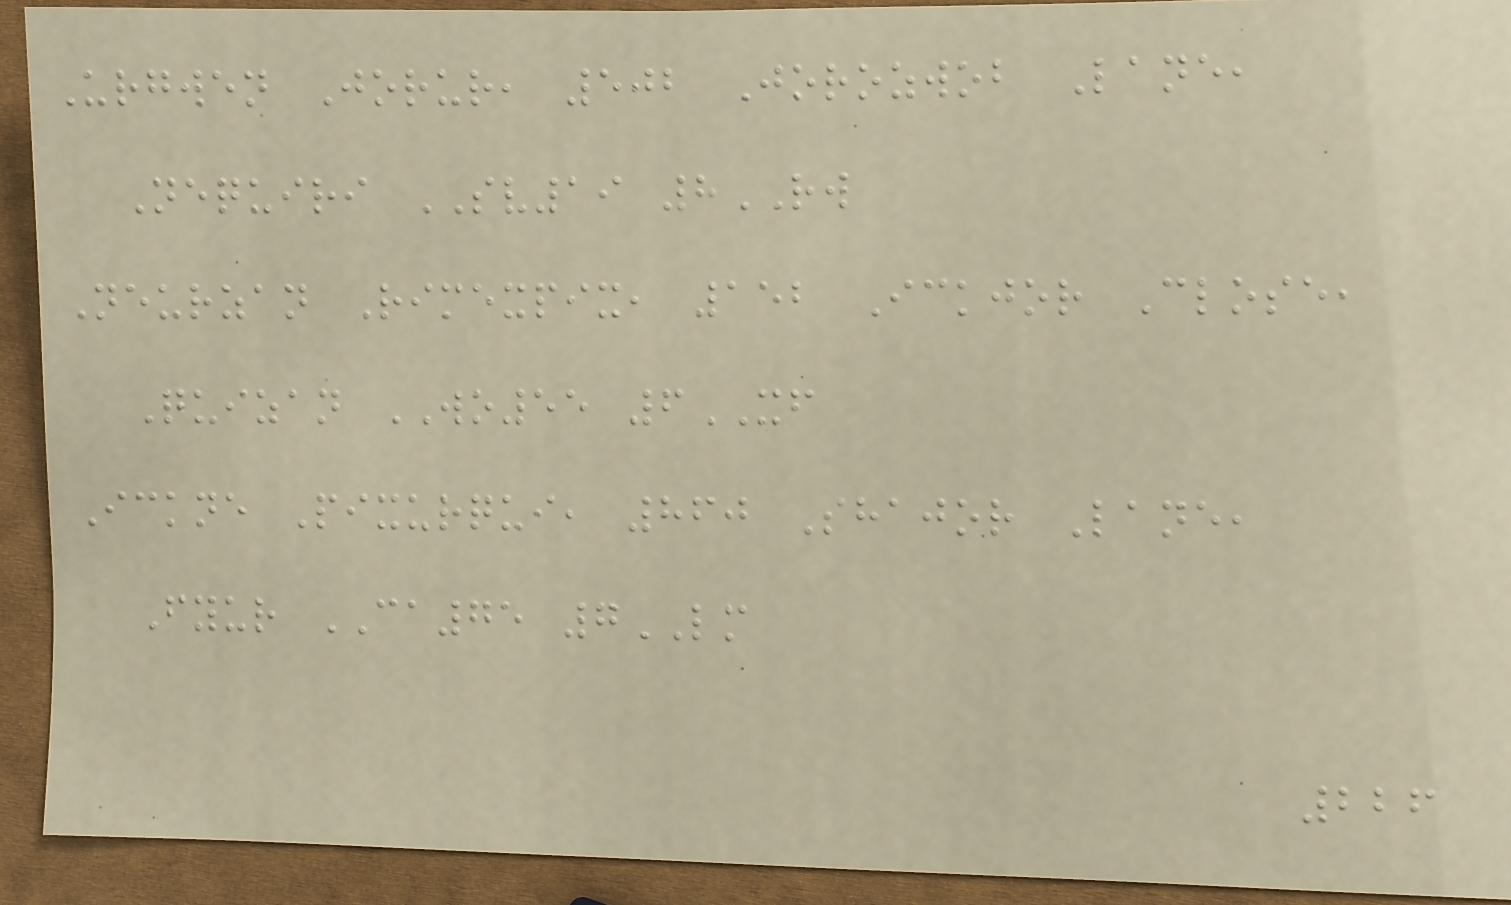Urgwen Jorur, 502 Jorozwob Lane,
Nequiri SV19 8RW
Neurzan Rimexpix, 152 Ickjor Close,
Quizan WO55 6XF
Ickne Pixurqui, 860 Shajor Lane,
Fyur CA75 7LM
226
